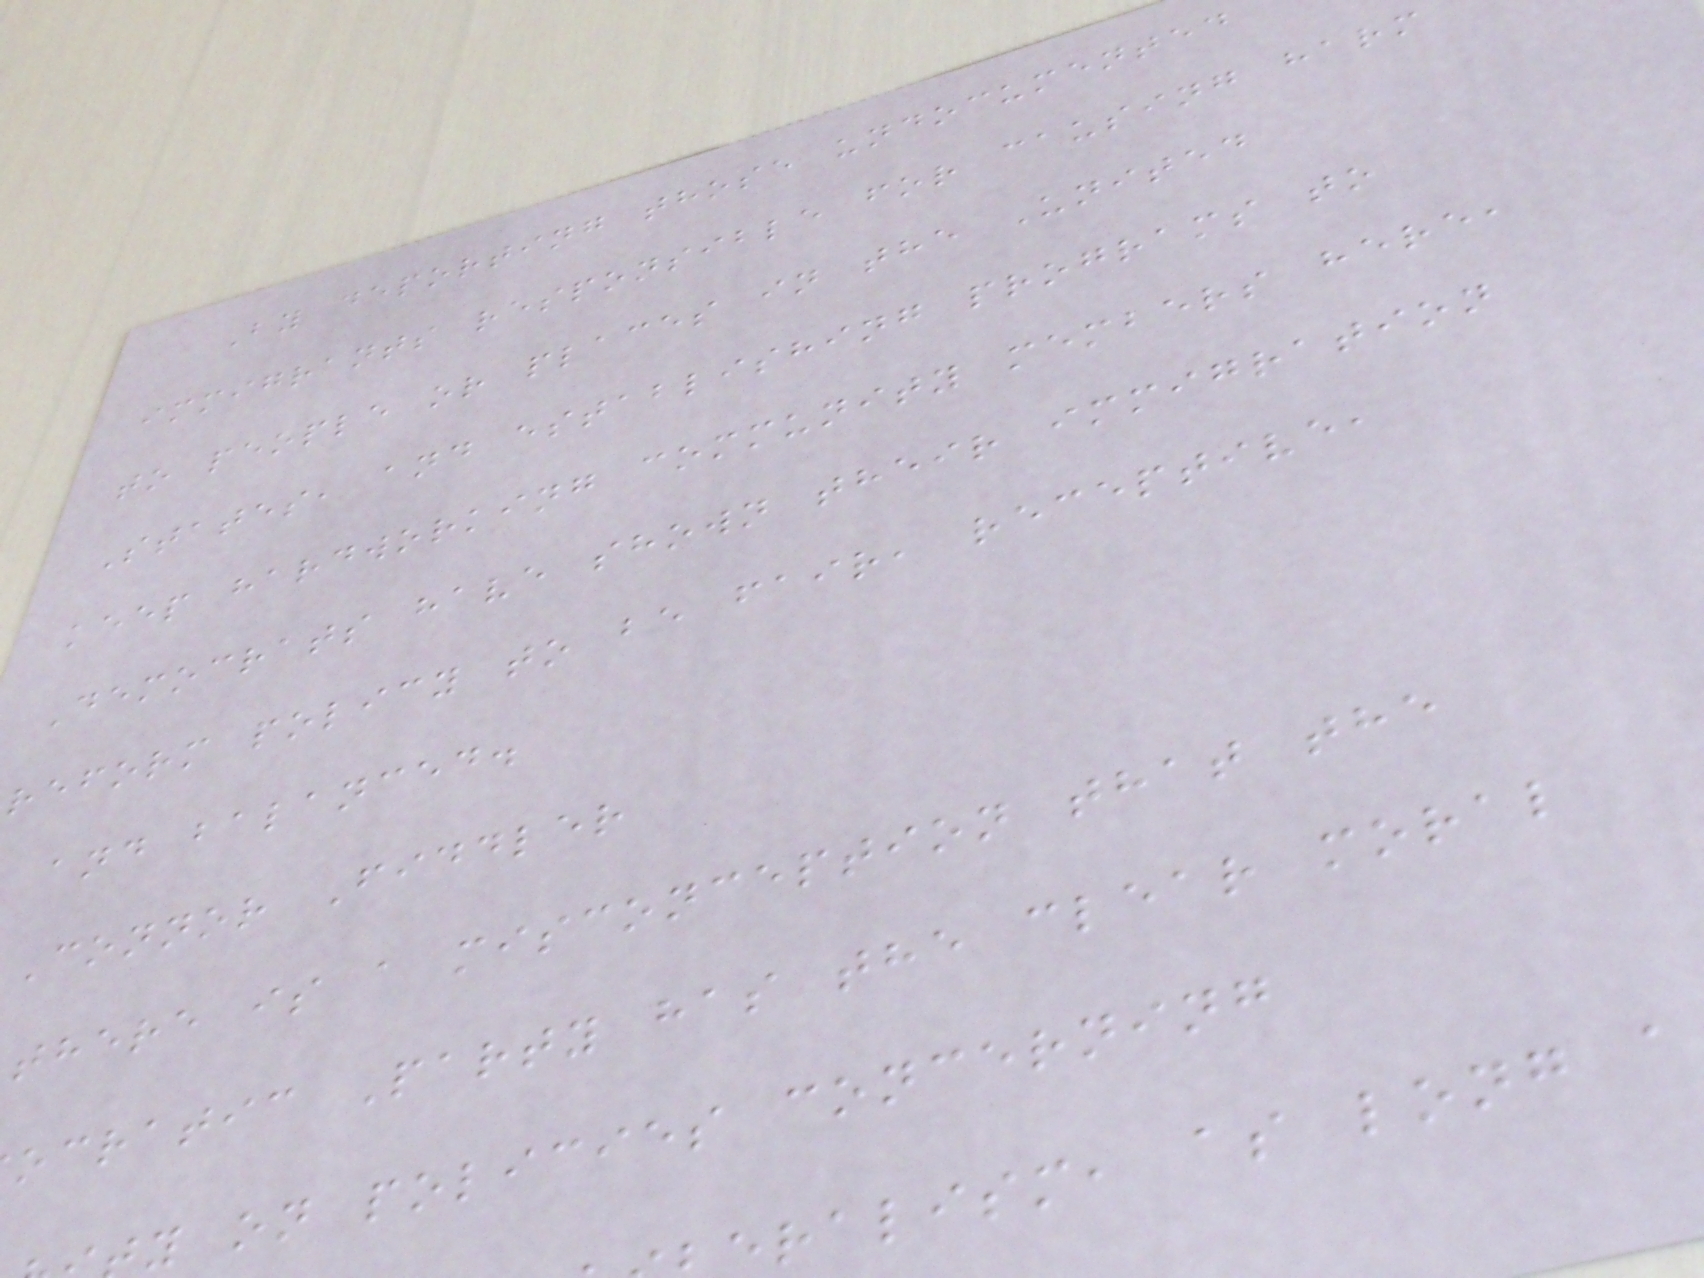By deporting those undocumented
immigrants responsible for causing harm
to people or places in the United
States, and establishing programs to
keep hardworking community members here,
Democrats have shown their immigration
reform policy to be fair, receptive,
and balanced.
Connor Fiddler
there is a misconception that the
ocratic Party has the clear moral
y on policies concerning
ralism, as long a
